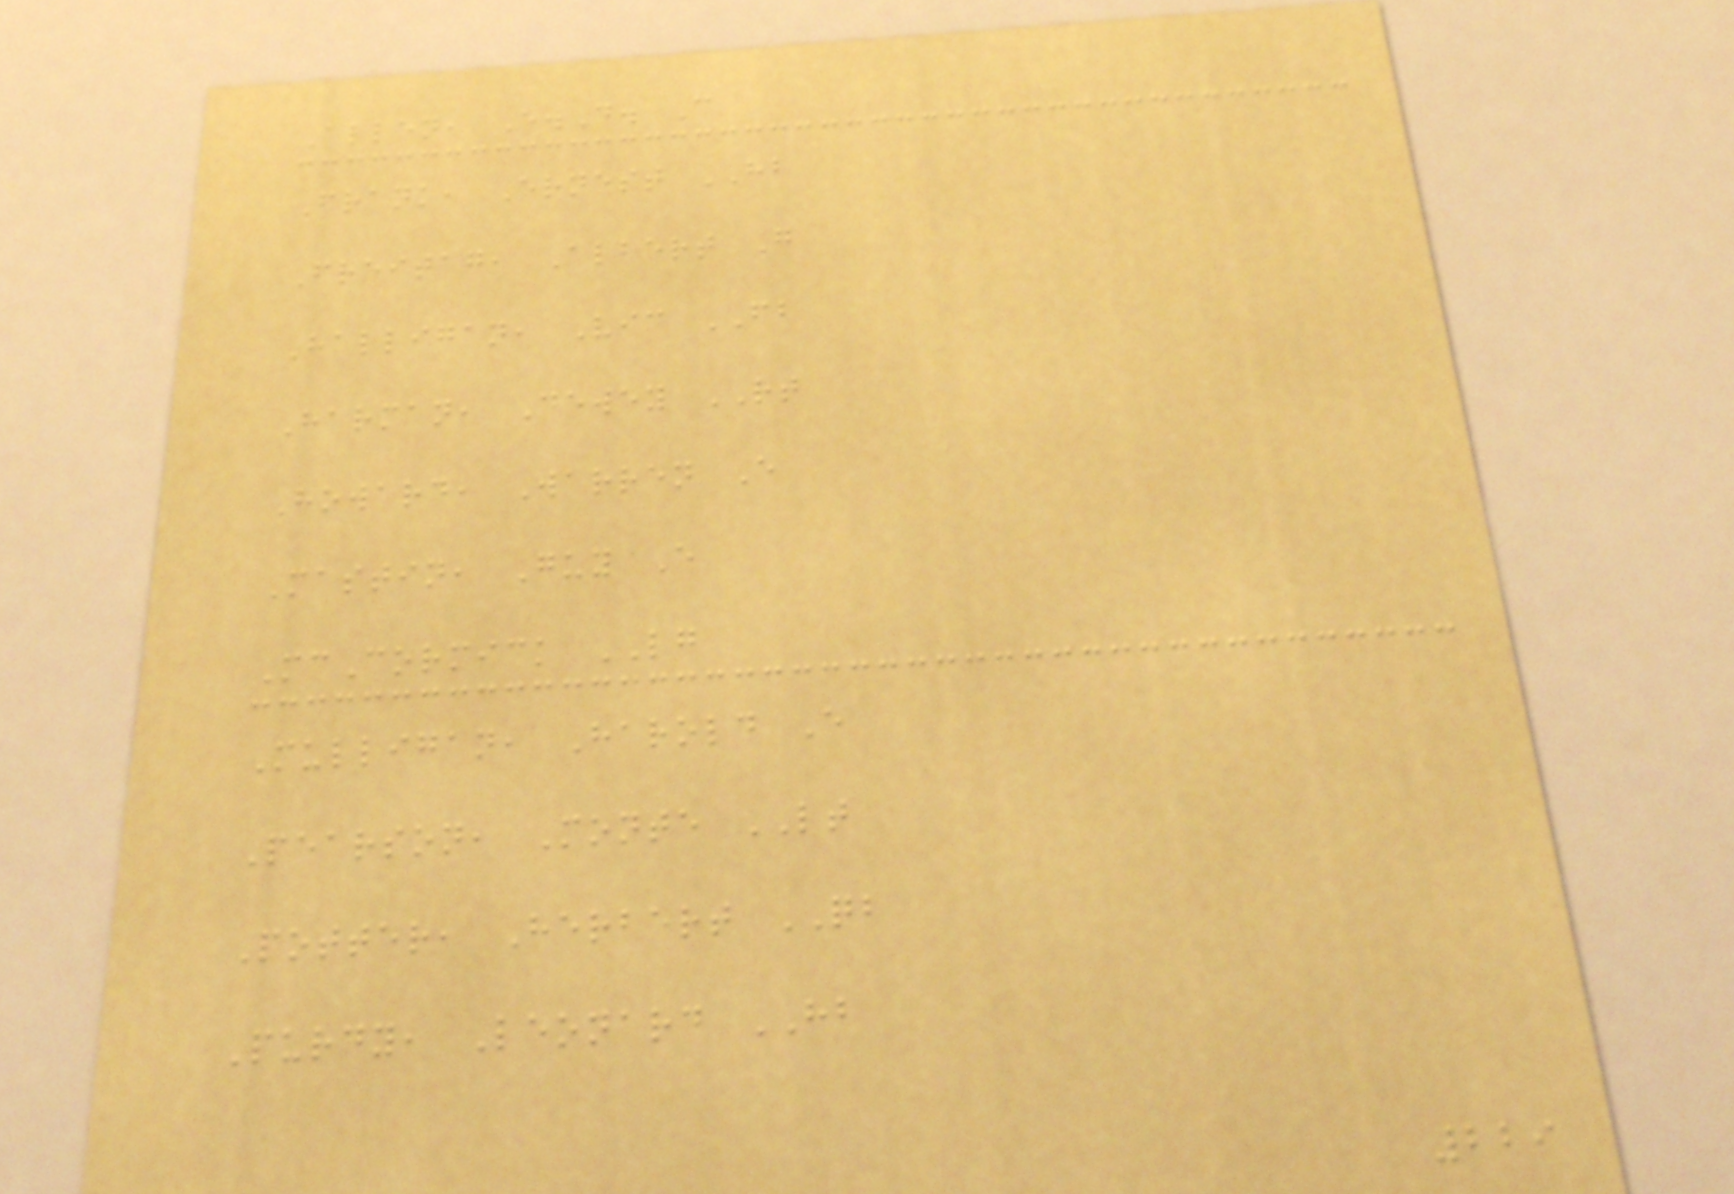Allen, E.D. C
Frank, Ernest HB
Freitag, Albert G
Halligan, Vic FB
Harman, Dewey RT
Howard, Warren E
Mastin, Guy E
McCormick LG
Mulligan, Harold E
Pearson, Monte LT
Potter, Herbert QB
Purdy, Leonard HB
229
